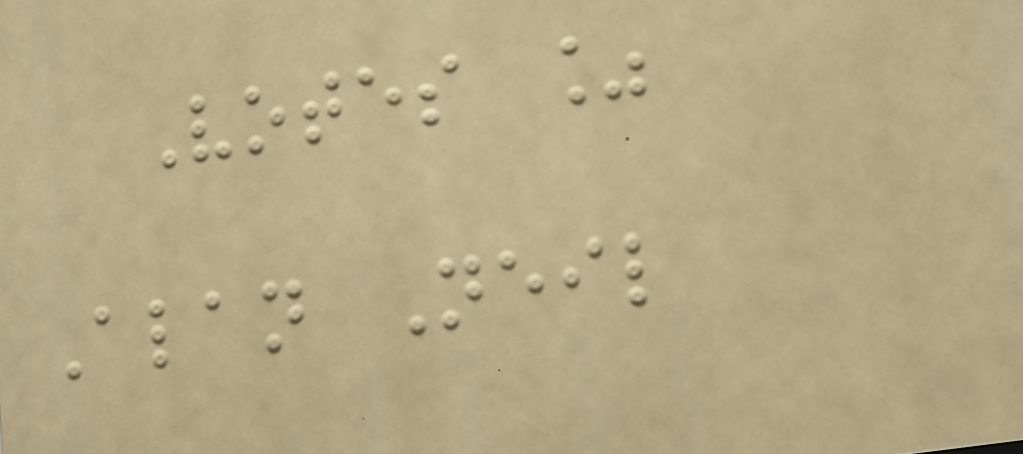Votes %
Alan Neil
